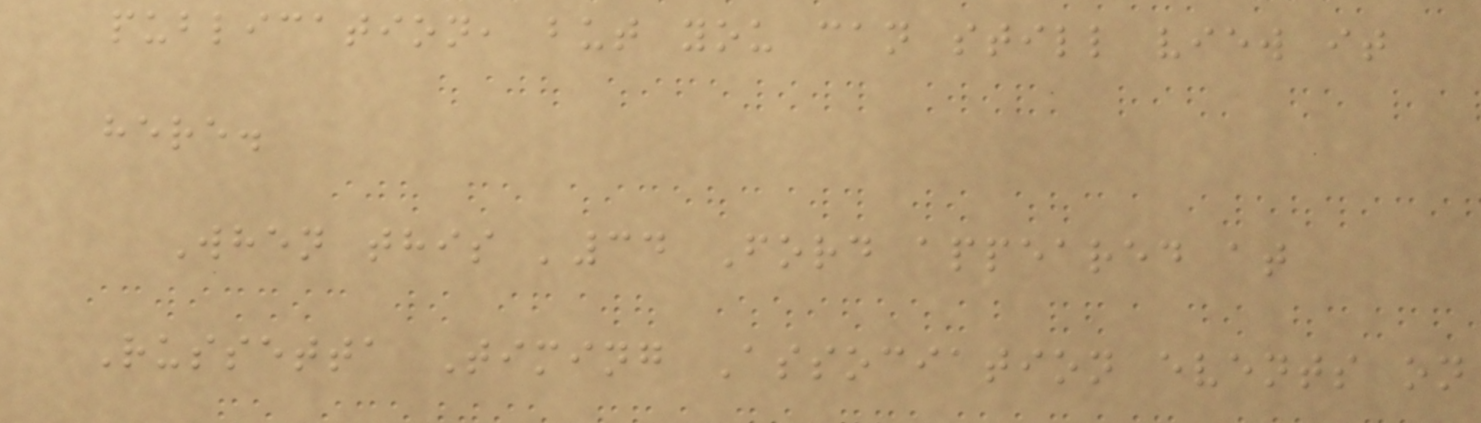publication, but you can still view it
here.
When this '34 Ford appeared at
Russetta Timing Association events on
